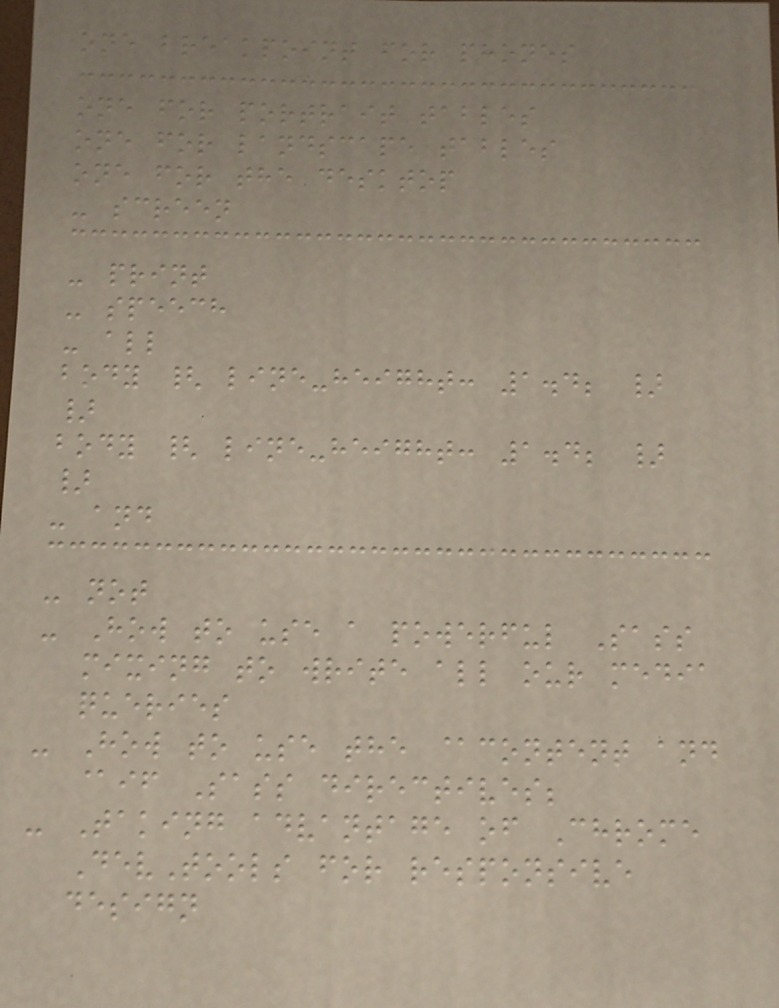one breakpoint for phones
one for portrait tables
one for landscape tables
one for the desktop
- screen
- print
- speech
- all
body { line-height: 1.4; }
}
body { line-height: 1.4; }
}
- and
- not
- How to use a powerful Sass
mixing to write all our media
queries
- How to use the @content and
@if Sass directives;
- Taking advantage of Chrome
DevTools for responsive
design
